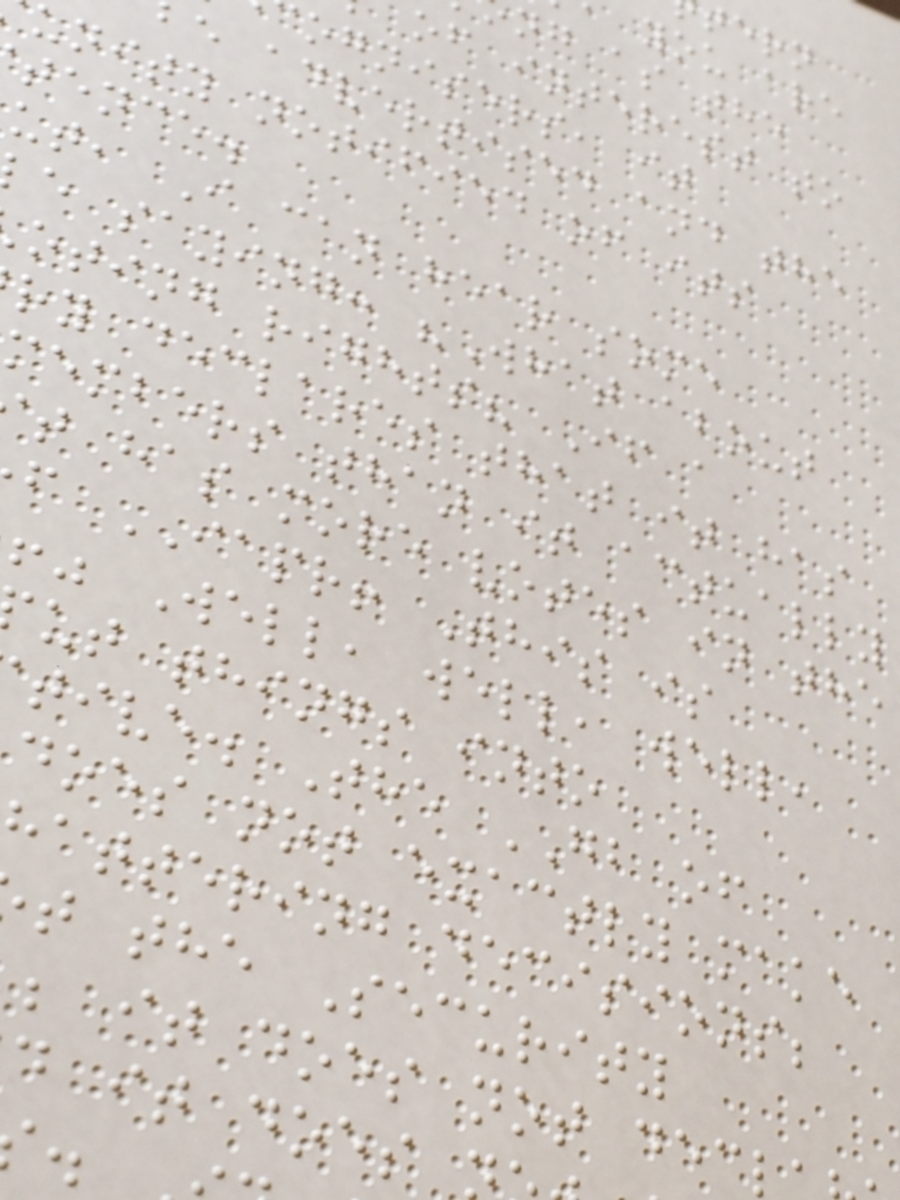you are
ng as the
of interest to
ognisers, it
e advertised and the
unity notified of its
tence.
ut, I can hear some
e saying: "What about
oting rights? If a
ry declares that it has
members than it actually
t has more votes in the
f IAPR! This is
Well, well, well,
ut things into
tive. The GB of
does not exactly make
hattering decisions;
t the Security
; it does not dec
d it does
